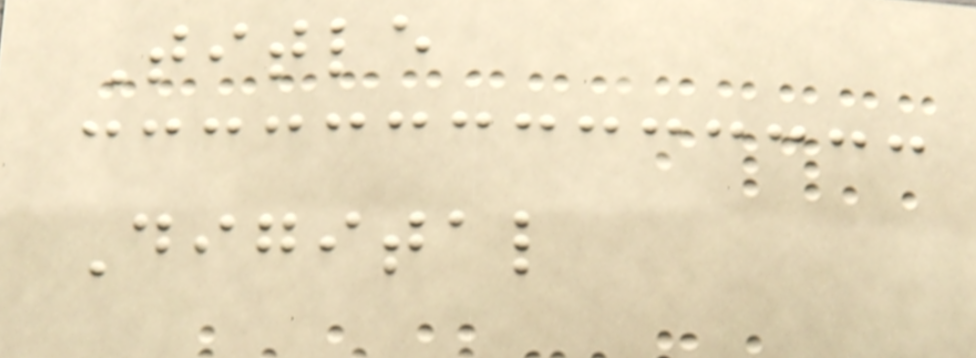Title
Digital
